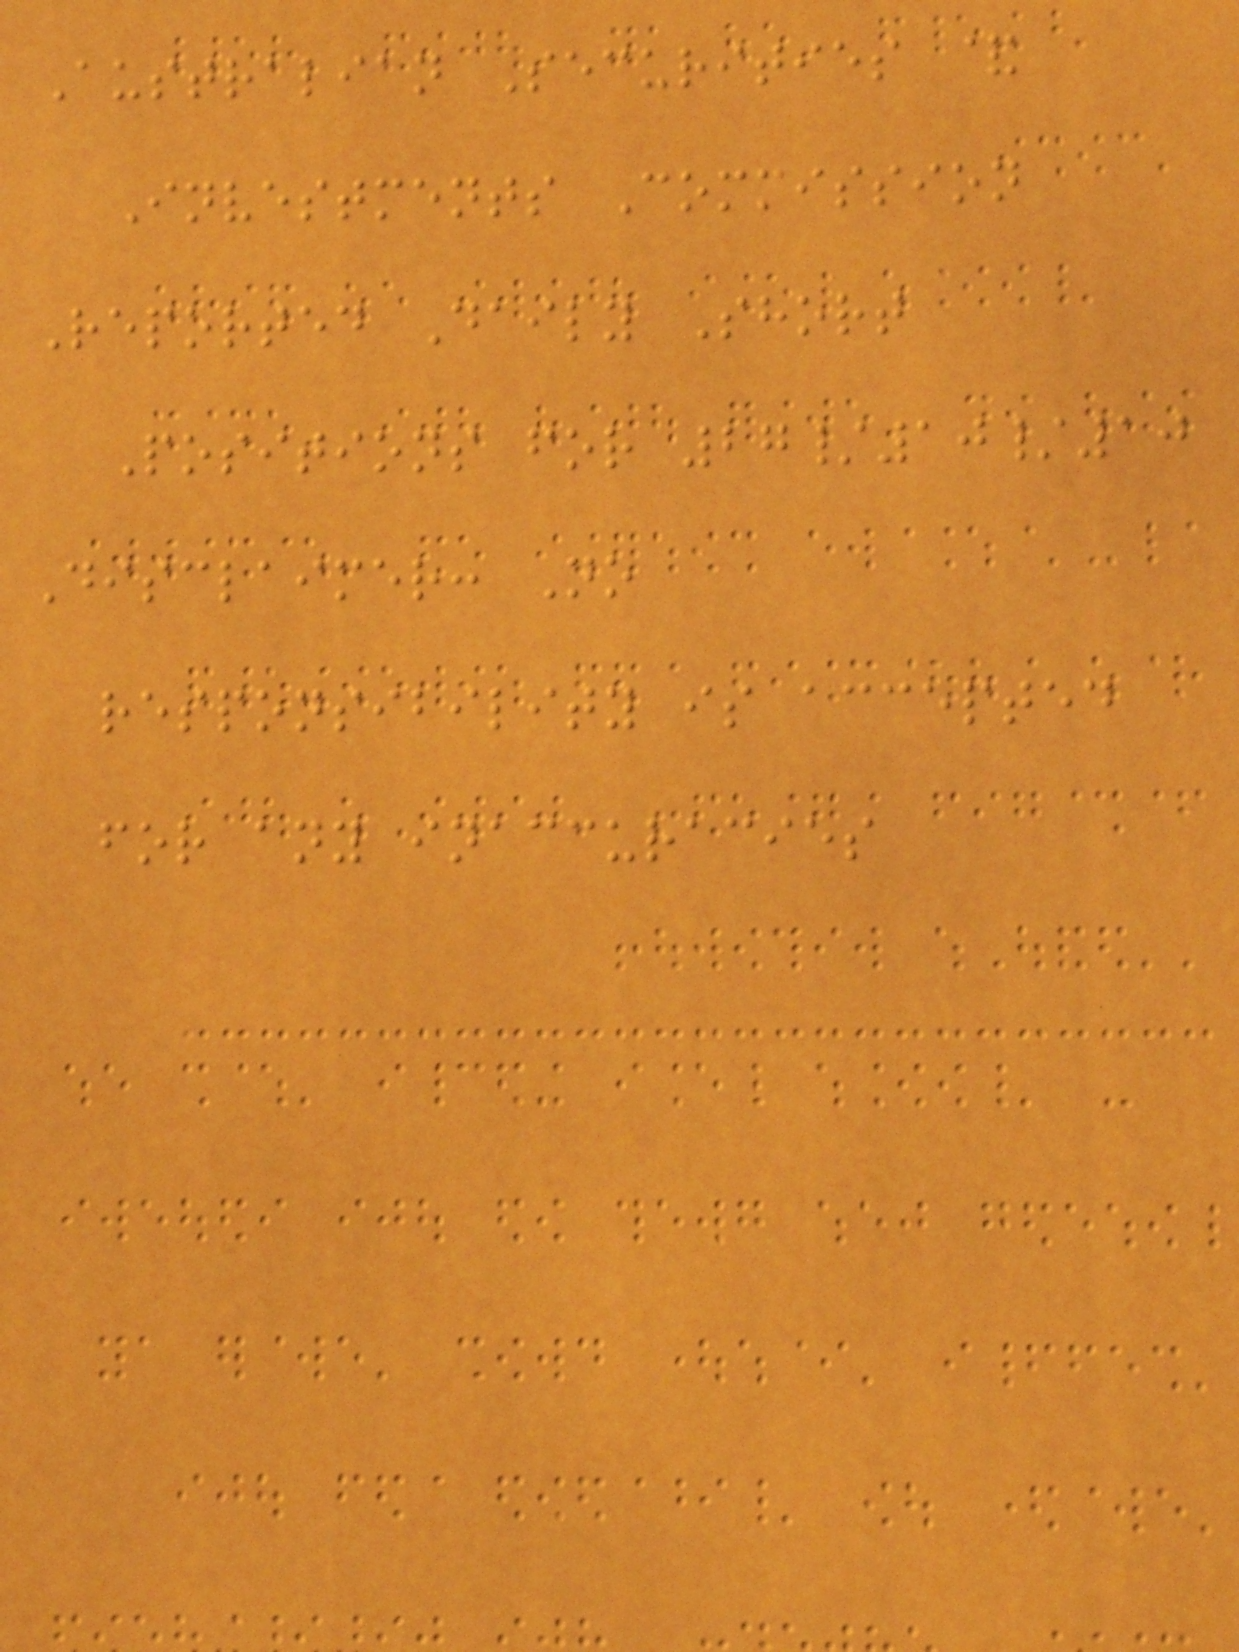Australian Securities &
Investments Commission
Reported Daily Short
Positions for 27/10/10
Disclaimer: No
responsibility is accepted
for any inaccuracies
